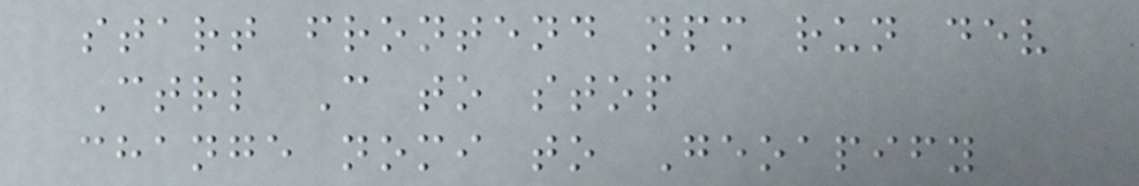start frontend npm run dev
Ctrl C to stop
change nomi to Geoapify
